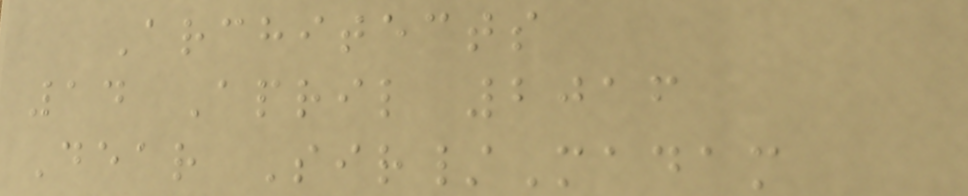Architects
14 April 2016
Dear Sir/Madam
